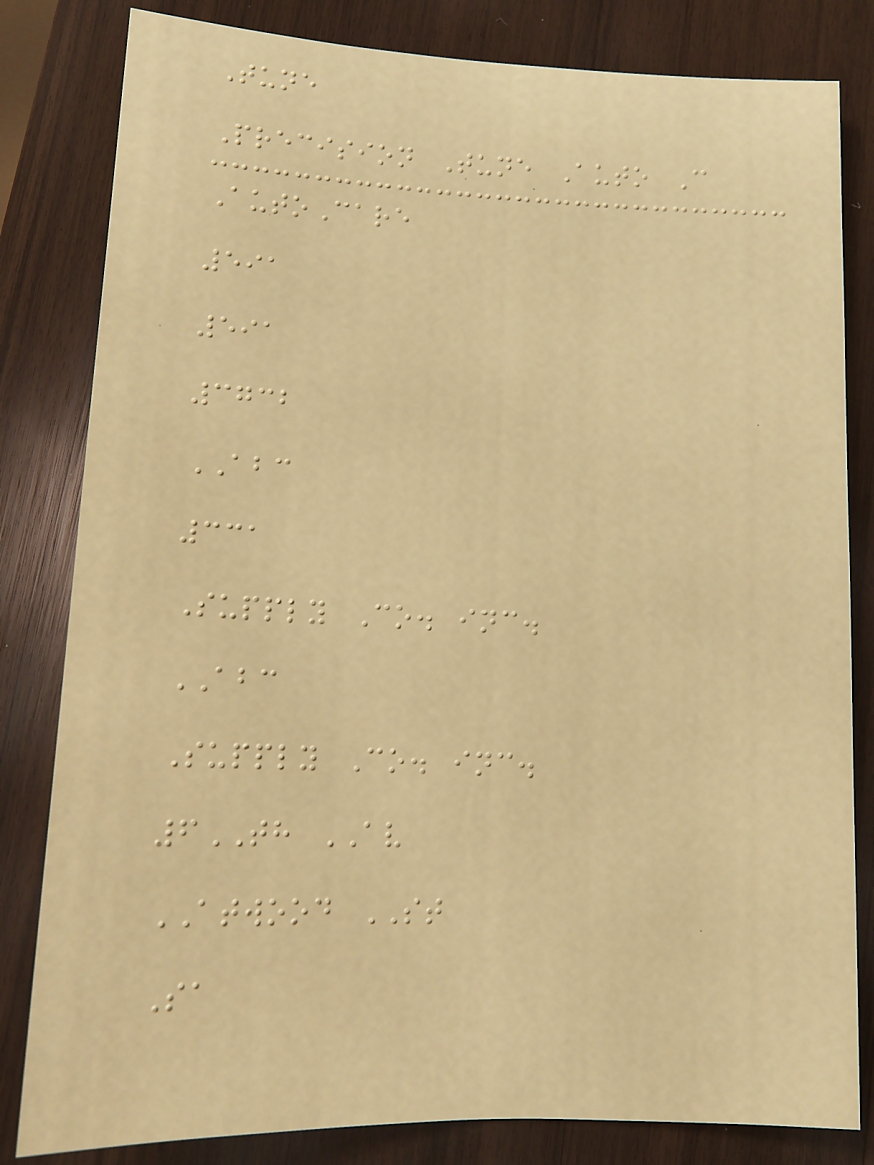Tune
Precision Tune Auto C
AutoCare
591
591
3732
ABC
331
Supply Co. inc.
ABC
Supply Co. inc.
6TH AV
ATWOOD ST
Sa
